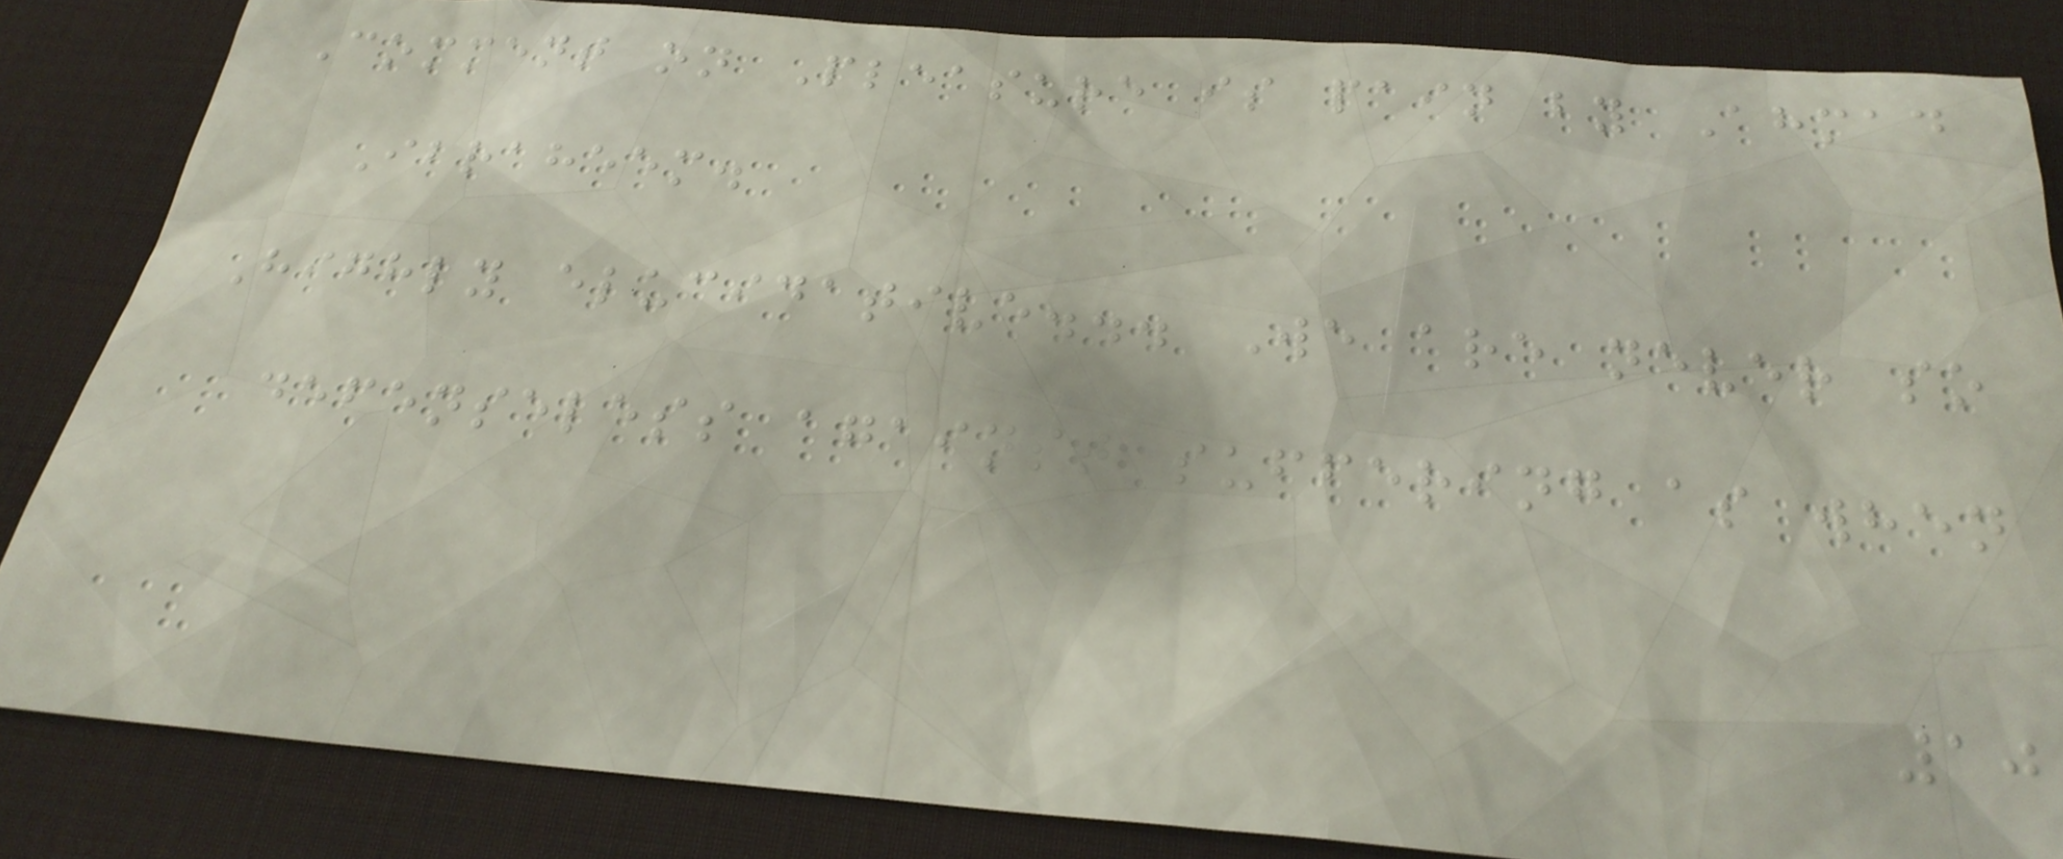Comment on Pleasure is pain by Ahmad
Ibraheem.
Highly elucidative... We are never so
defenseless against suffering as when
10
